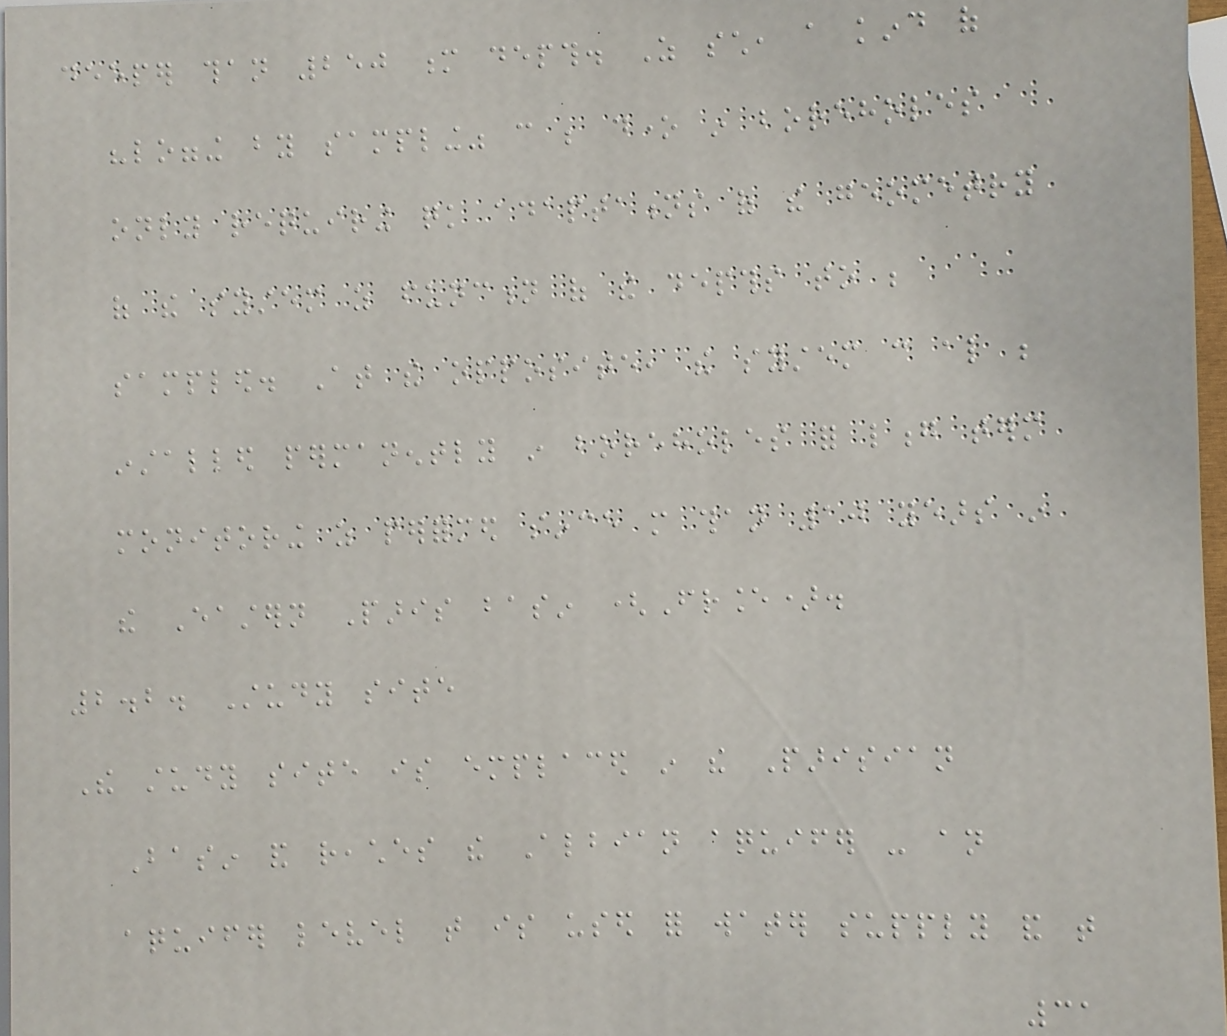deeper than 250 m depth. As such, a kind of
"logging by sampling" can be done in boreholes
only requiring quick adaptations of the geometry
of the system as function of the depths to be
sampled. At the opposite, the system can also be
installed permanently in boreholes for long term
monitoring as performed since more than 10 years in
the Eastern Paris basin (France).
2.2. Study site
The study site is emplaced in the Parisian
Basin and reaches the Albian aquifer - an
aquifer level that is used for water supply and that
31
